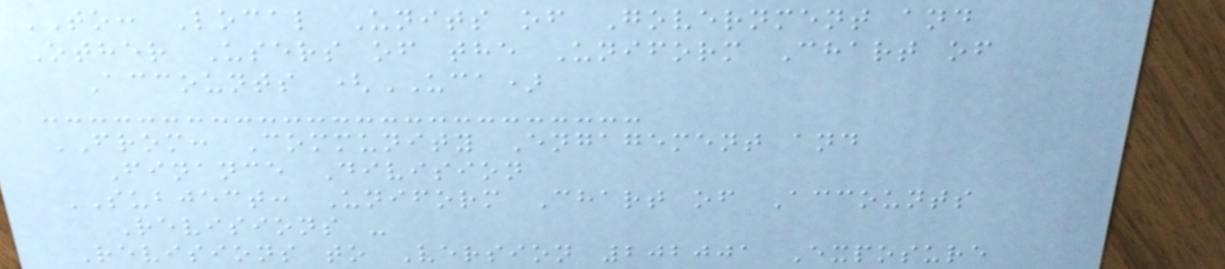TO: Local Units of Government and
Other Users of the Uniform Chart of
Accounts (UCA)
FROM: Community Engagement and
Finance Division
SUBJECT: Uniform Chart of Accounts
Revisions -
Revisions to Version 202001 Exposure
